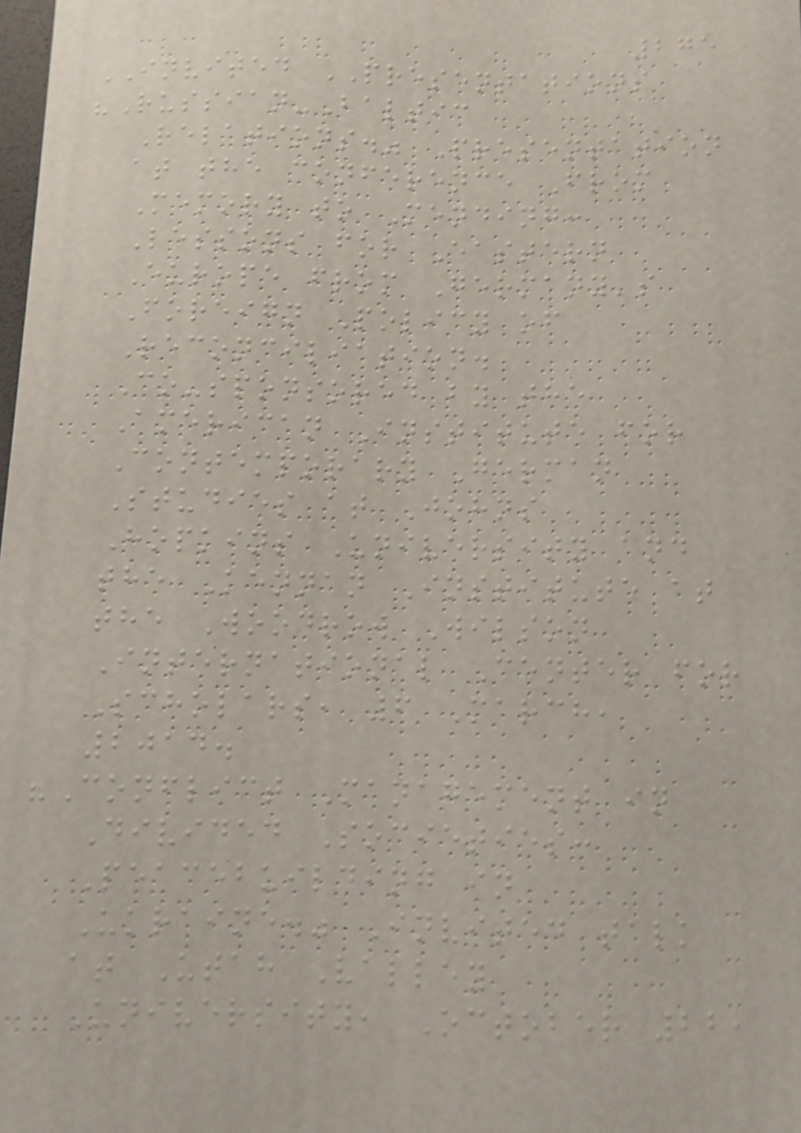275
INVITED PRESENTATIONS
"Russian-Baltic
Relations." Presentation
at the conference From
Memory to Mending:
Lessons for Eastern
Europe from Germany's
Foreign Policy of
Reconciliation.
Co-sponsored by the
American Institute for
Contemporary German
Studies at Johns
Hopkins University and
the Kennan Institute at
the Woodrow Wilson
International Center for
Scholars, 6 March,
2014.
"Conflict Management in
Divided Societies:
Peacebuilding in
Ukraine." Invited talk
at Utah Valley
University, October 22,
